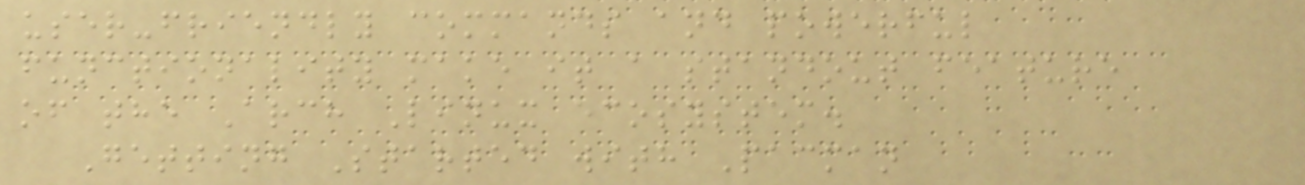user-friendly commands and powerful
functionality make it a standout feature
of the Arch Linux ecosystem.
Getting Started with Pacman
